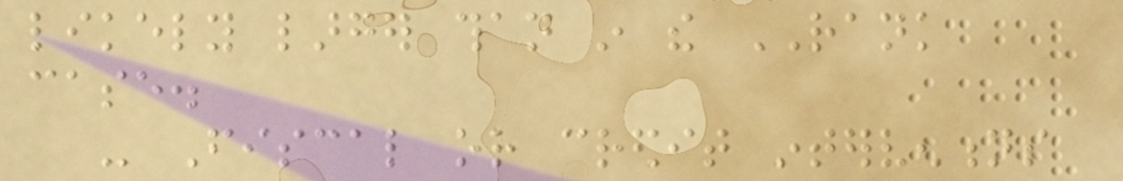likely larger than in the RANK
case.
- Fiscal or credit interventions
